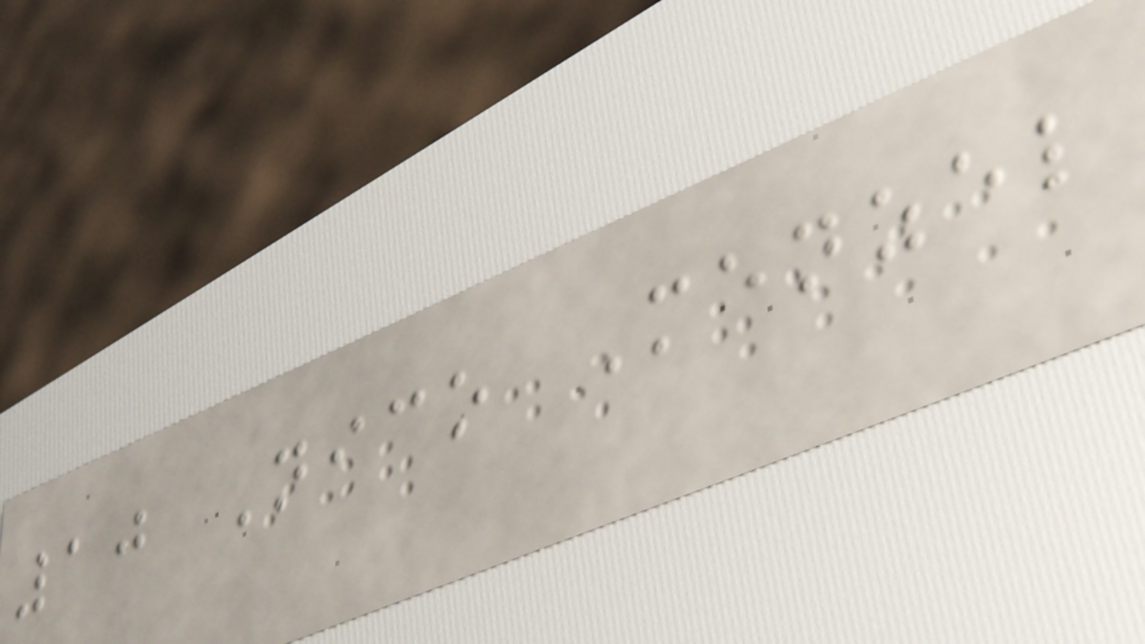10 Nico Menzel
